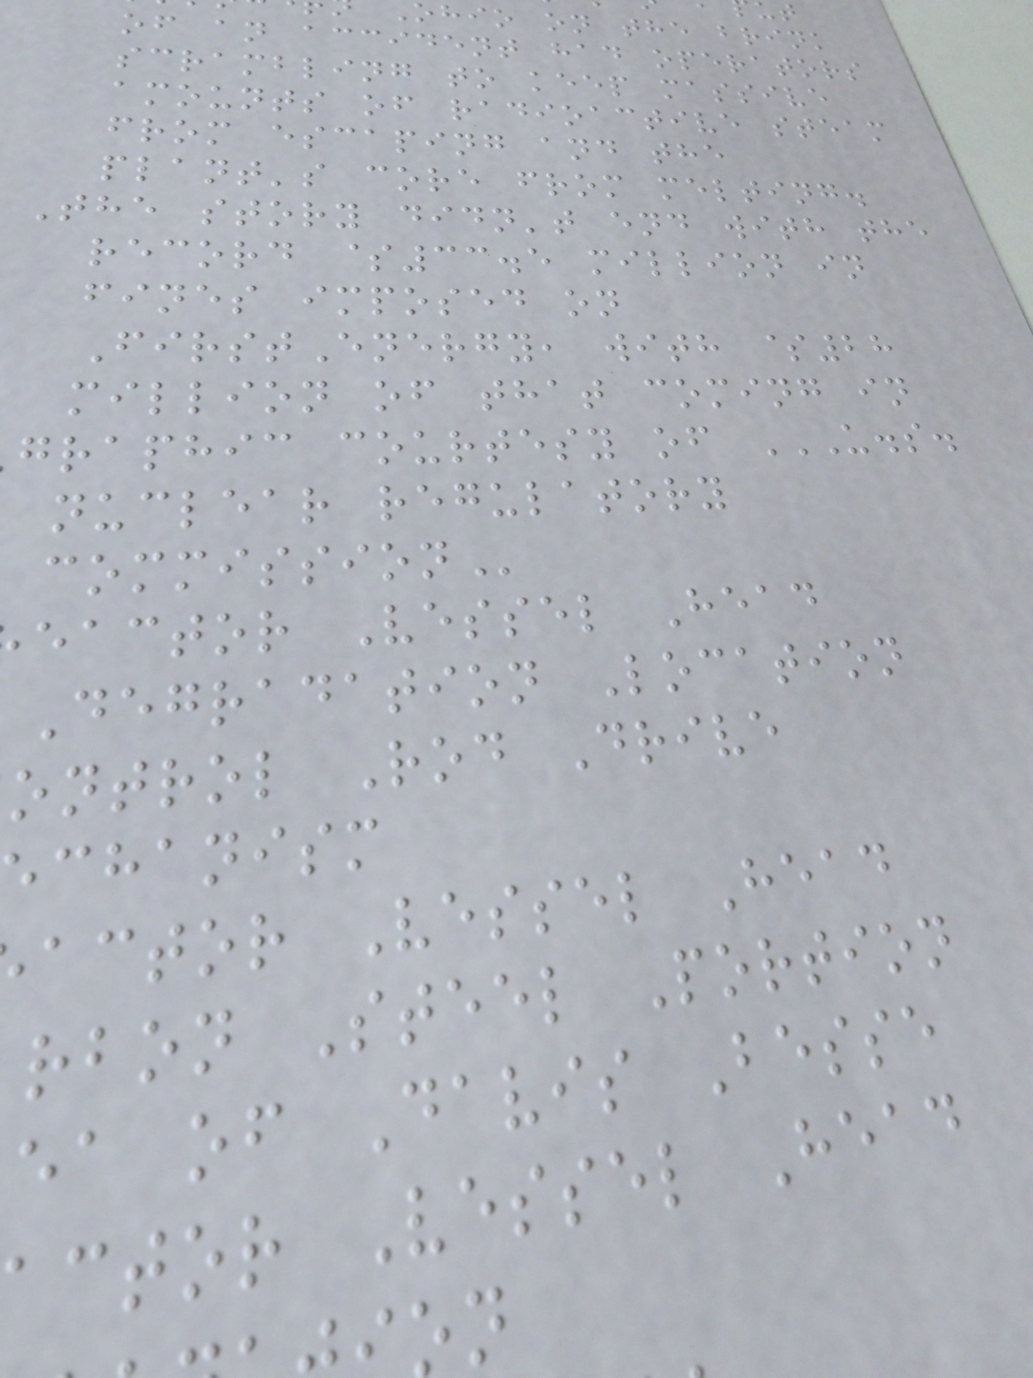ohio on the brink
of an accident had operators
scrambling to keep massive
amounts of radioactive steam
from escaping and the
plant's core from melting.
The story didn't end with the
record $33.5 million in
fines imposed on
FirstEnergy, with $28
million of that coming in
nuclear regulatory
eactor Vessel Head
Degradation Location
ontrol Rod Drive
chanism
actor Vessel Head
rbon Steel Portion
ea of Davis Besse
ctor Vessel Head
